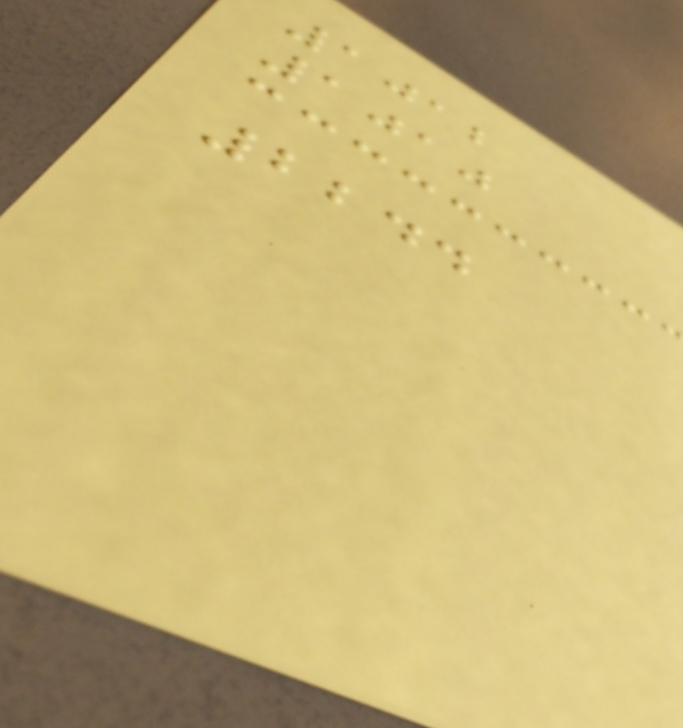1012
1010
2244
